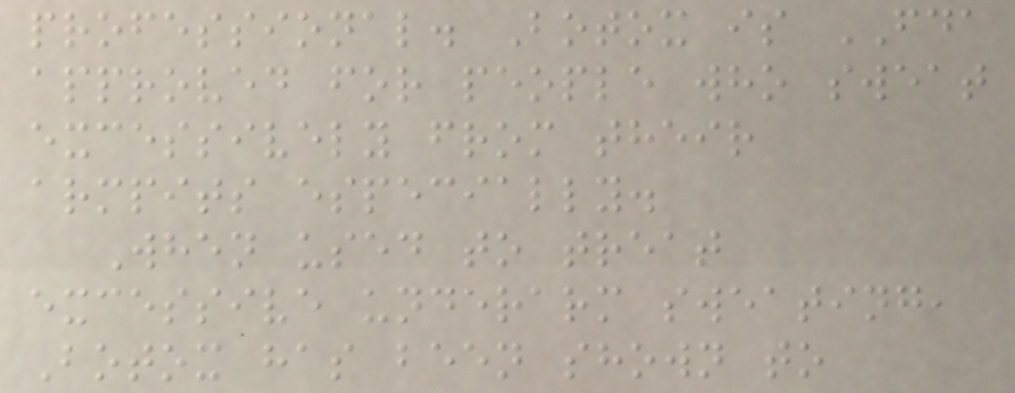professional. Botox is FDA
approved for people who sweat
excessively from their
armpits especially.
When used to treat
excessive underarm sweating,
Botox has been shown to
